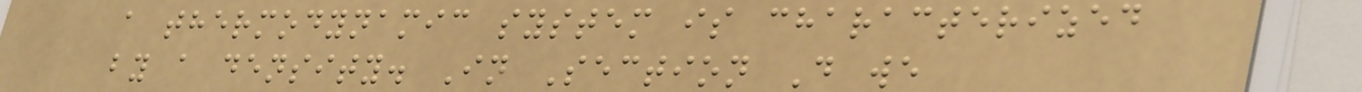a thermodynamic system is characterized
by a density. In Section D we
